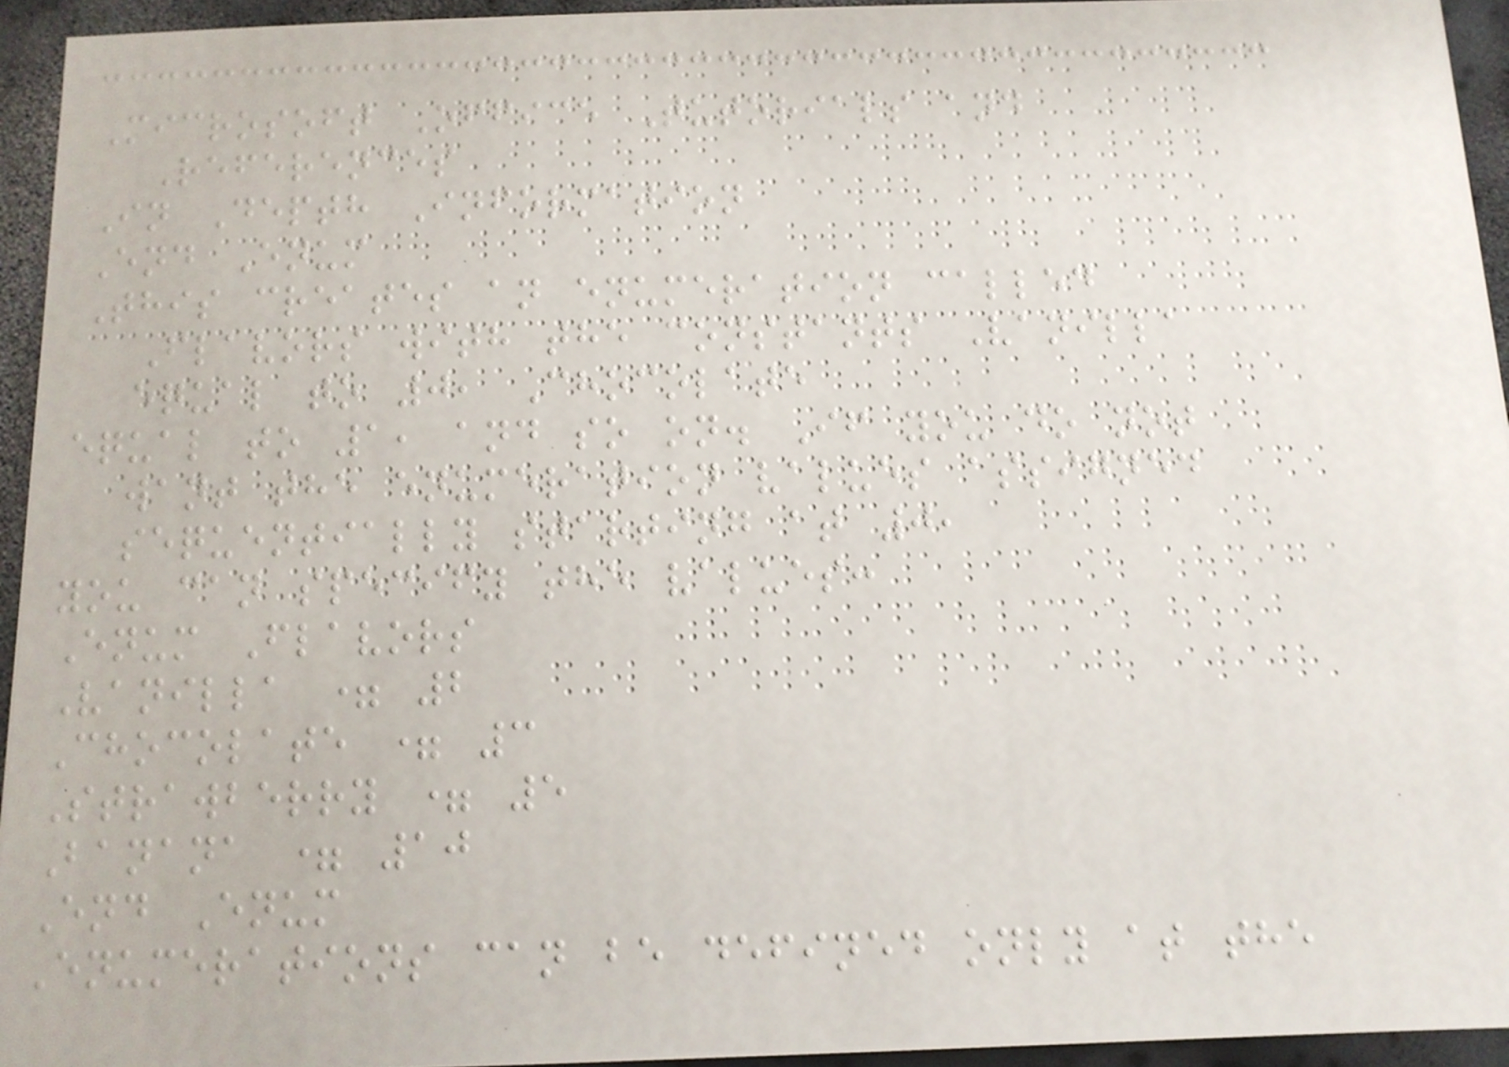Microsoft Office Tutorials and
References
In Depth Information
End Enum
This creates an enumeration called
Flavors with the constants Vanilla
equal to 0, Chocolate
equal to 1, and so on. If you do not
want the enumeration values assigned
sequentially starting at 0,
you can specify the values:
Enum Flavors
Vanilla = 2
Chocolate = 3
Strawberry = 5
Banana = 10
End Enum
Enumerations can be defined only at the
